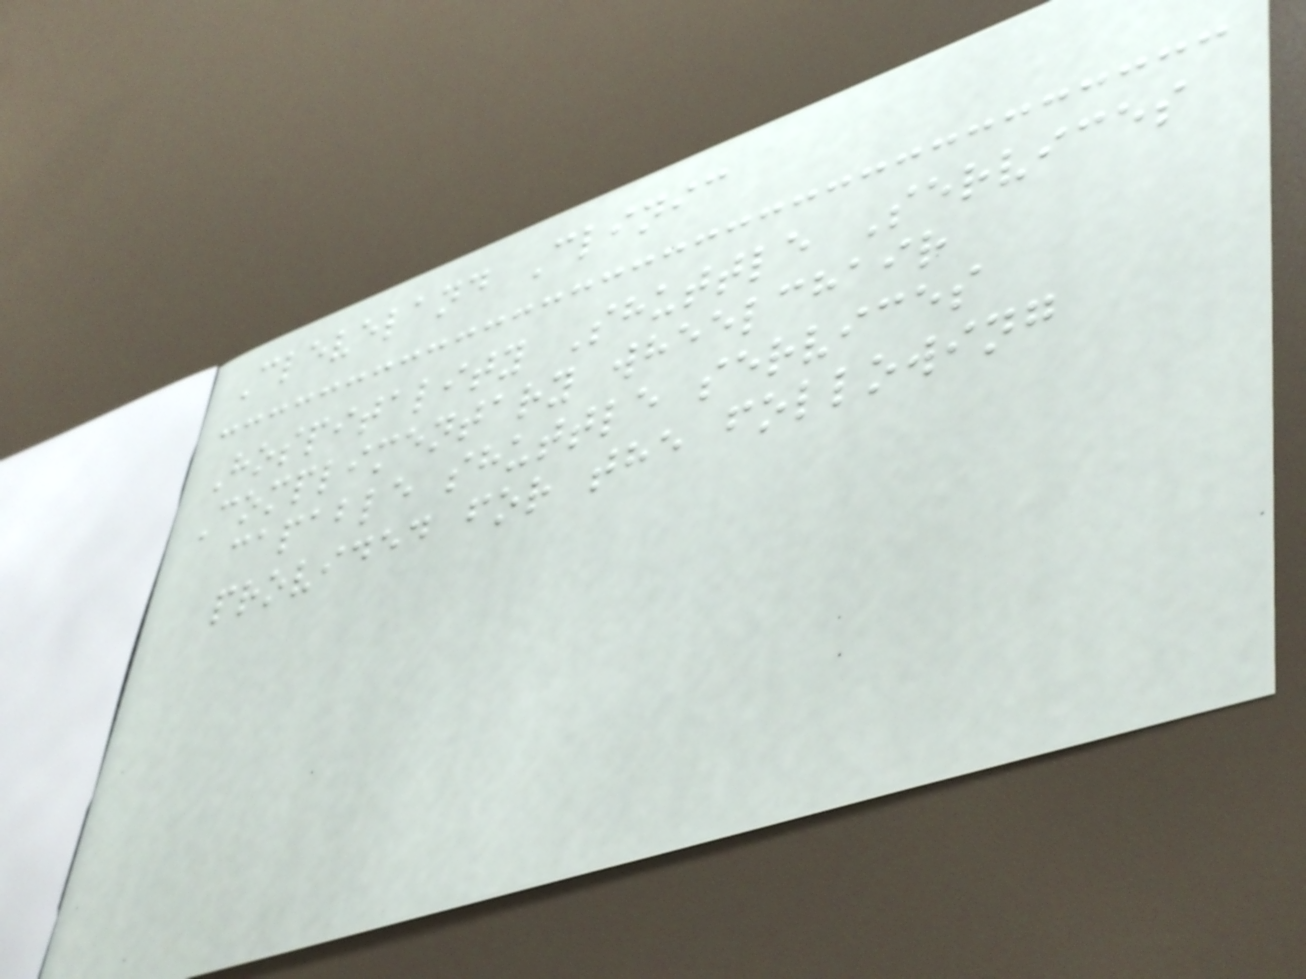Cleveland Clinic
Hospitality Shuttle Services
Complimentary wheelchair
capable shuttle services
provided for the following
